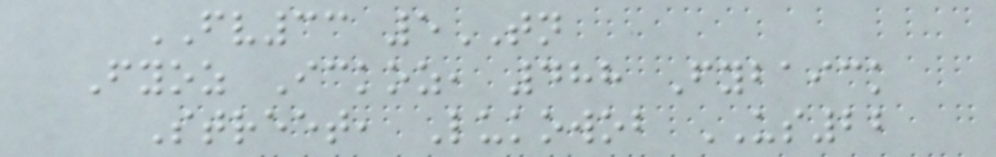FV33 5TN
Fyoz Ickoz, 488 Fybaick
Street, Lukowob US22
